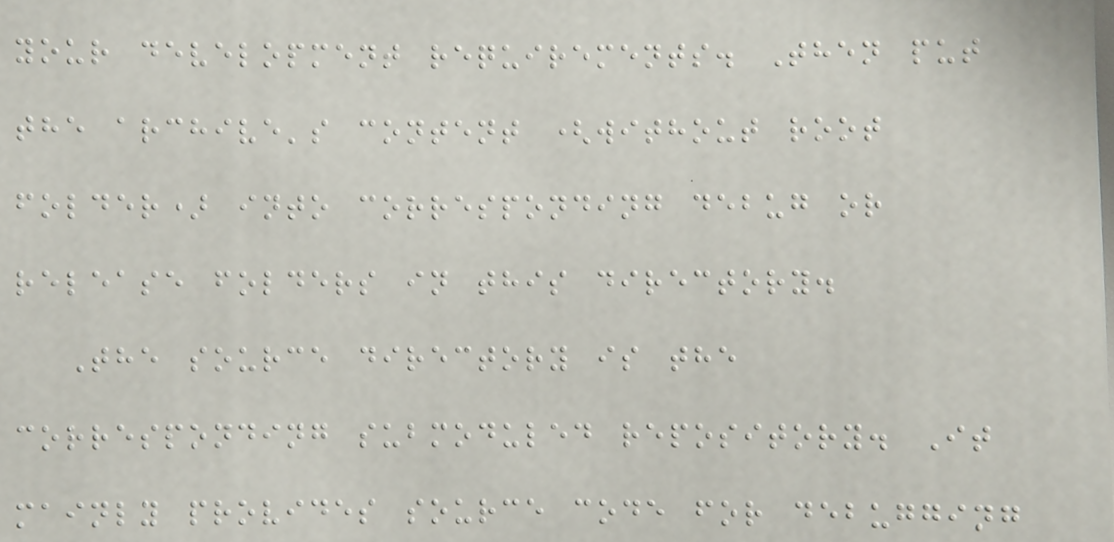your development requirements. Then put
the archive's content (without root
folder) into corresponding debug or
release folders in this directory.
The source directory is the
corresponding submoduled repository. It
mainly provides source code for debugging
